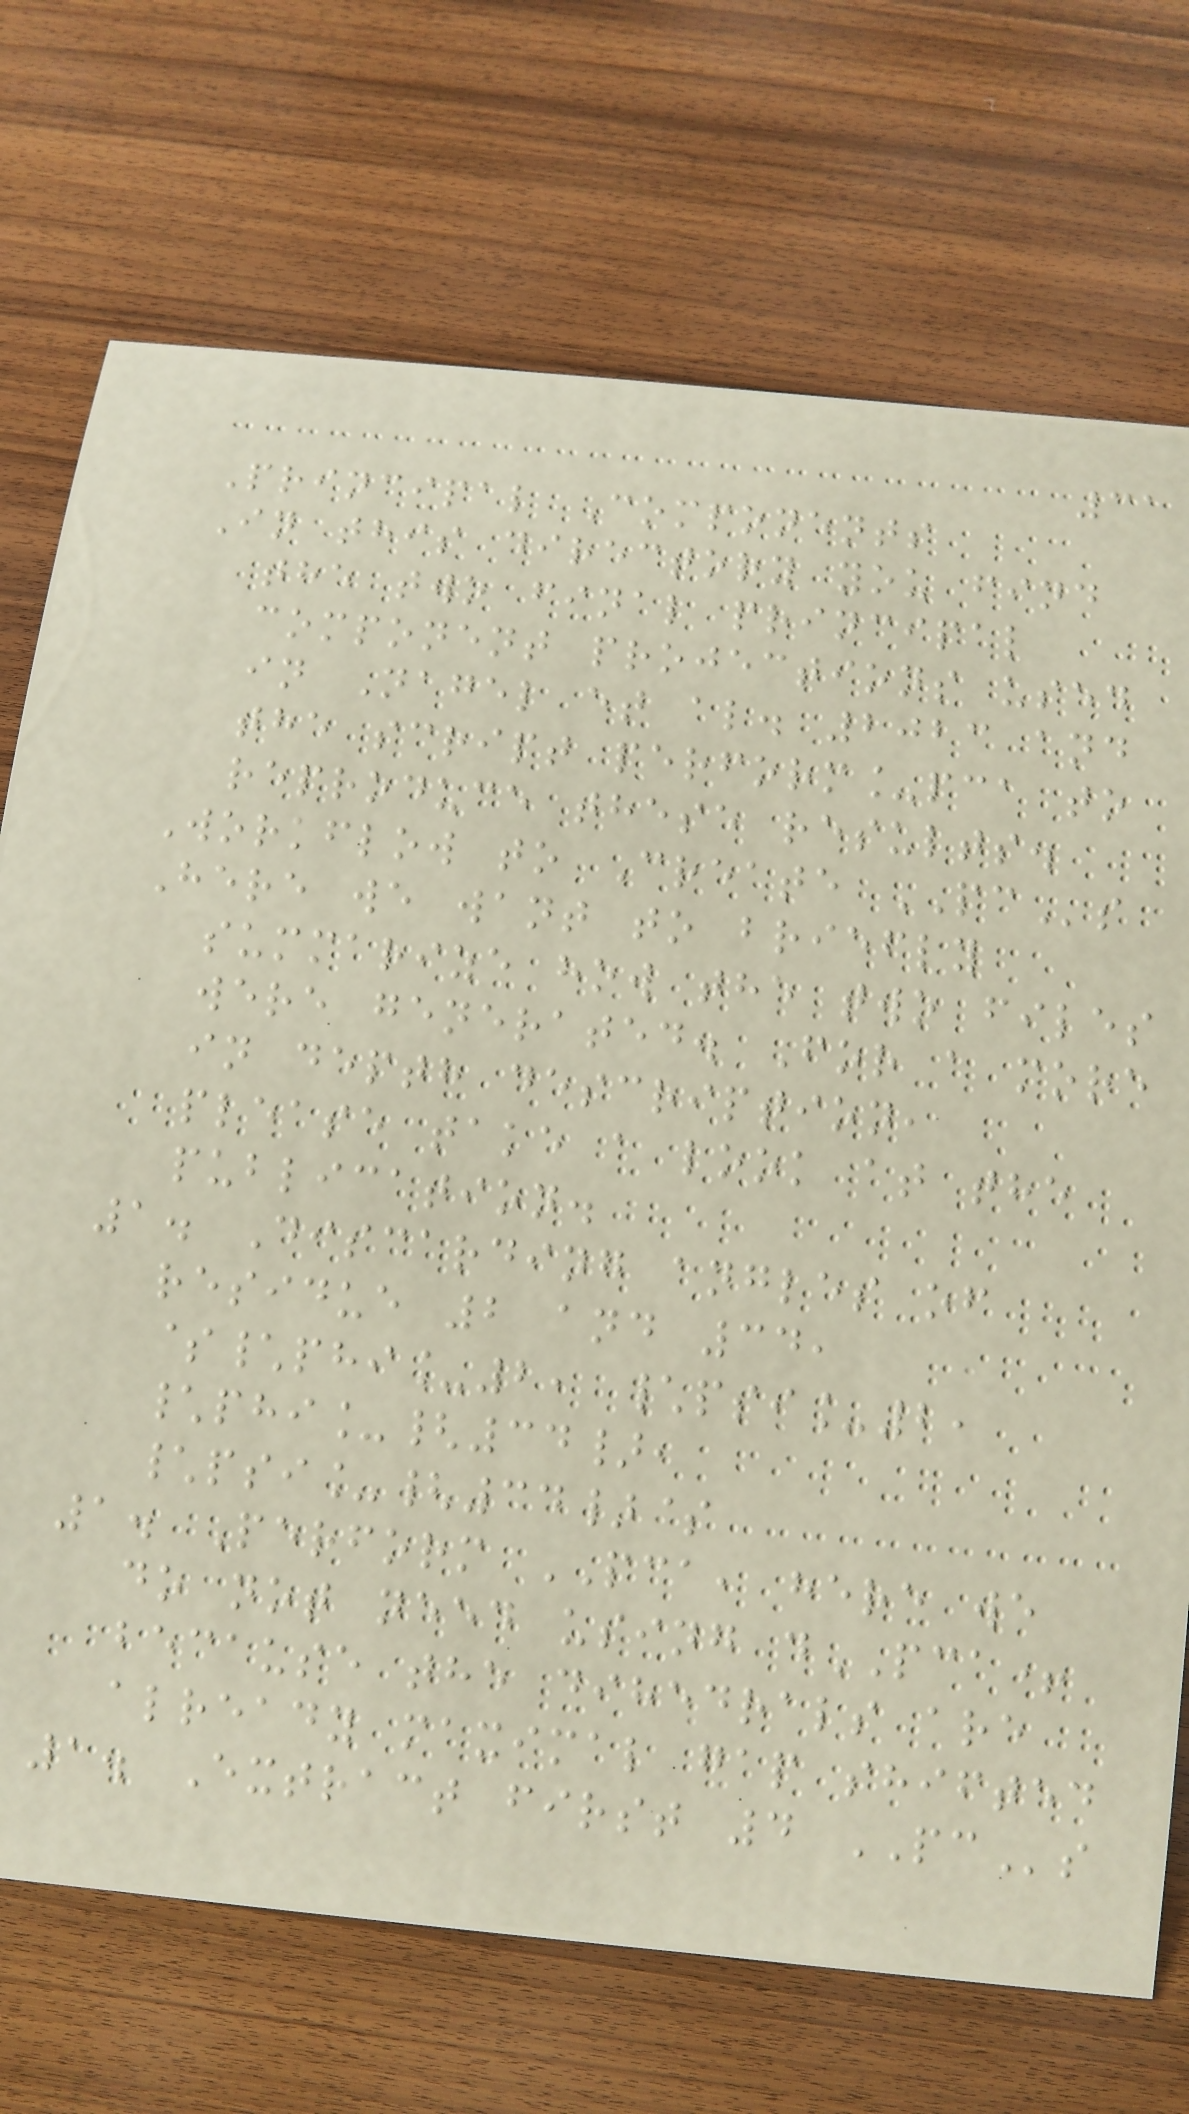31
Principal Components
In this directory you find
the two final principal
component projections used
in Nagel et al. 2023 and
the script perform_pca to
reproduce these results.
Workflow to Create PCs
Here we want to briefly
summarize how the two files
were generated. For a more
in depth description,
please take a look at the
publication.
1. Discarding angles of
residue 2 and 34,
$\phi_2, \psi_2,
\phi_{34},
\psi_{34}$
1. Perform PCA, here we
do not need using dPCA+
because the dihedrals are
already maximal gap shifted
1. Extract first 4 PCs
